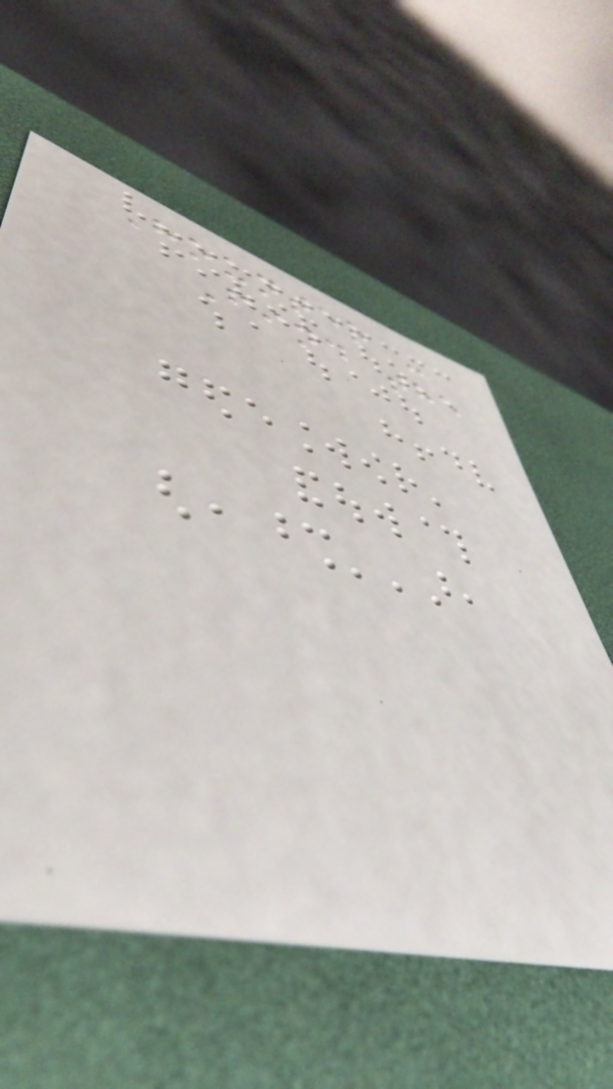Hounter -
Find the
